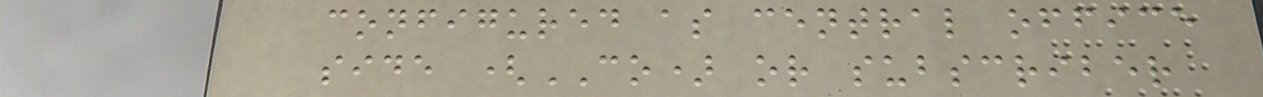configured as central office
side (CO) or subscriber
